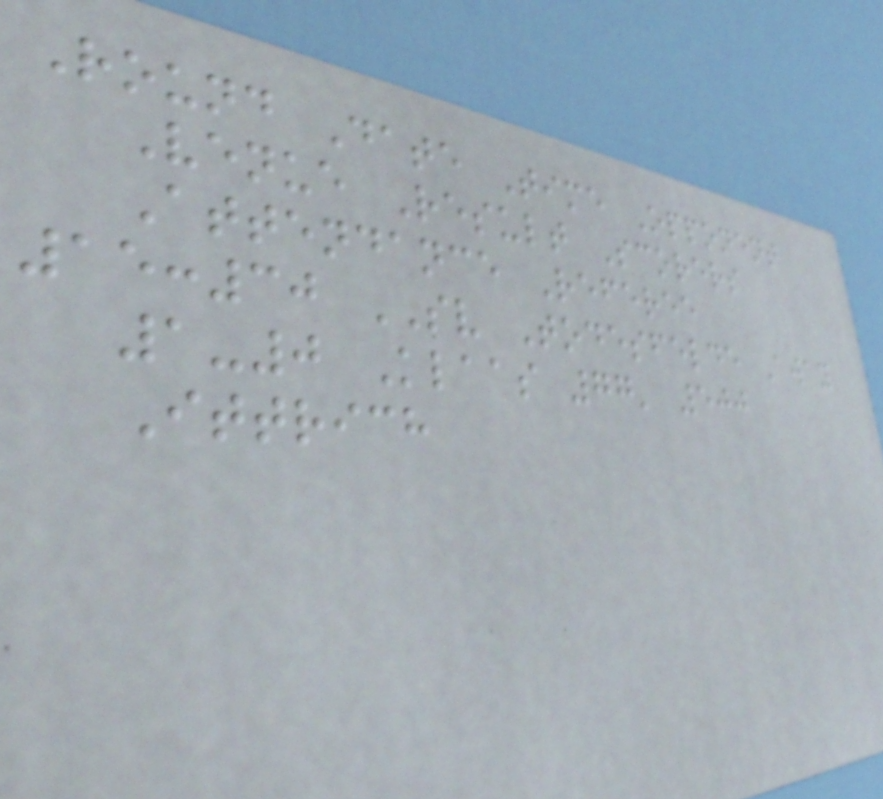Round Date Time Opponent
Venue Result Scorers
Attendance Referee
15:30 SV Todesfelde Away
1-0 Klaas 77' 500
Ittrich
